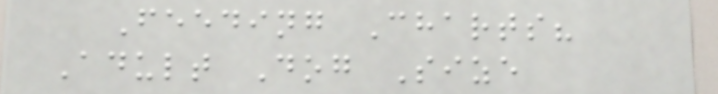Feeding Charts?
Adult Dog Size
